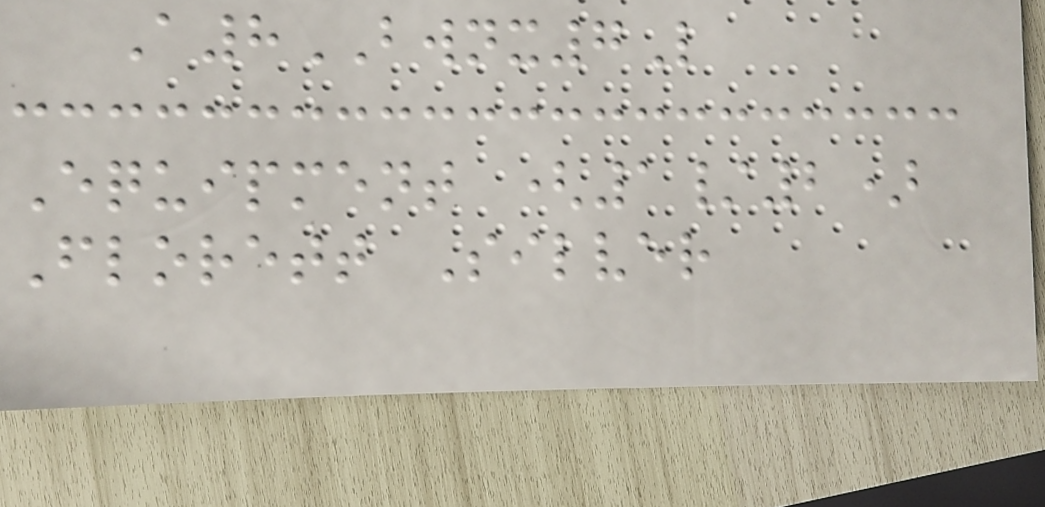A8BWNX7L
Equipment (1/2)
Florett Silver
